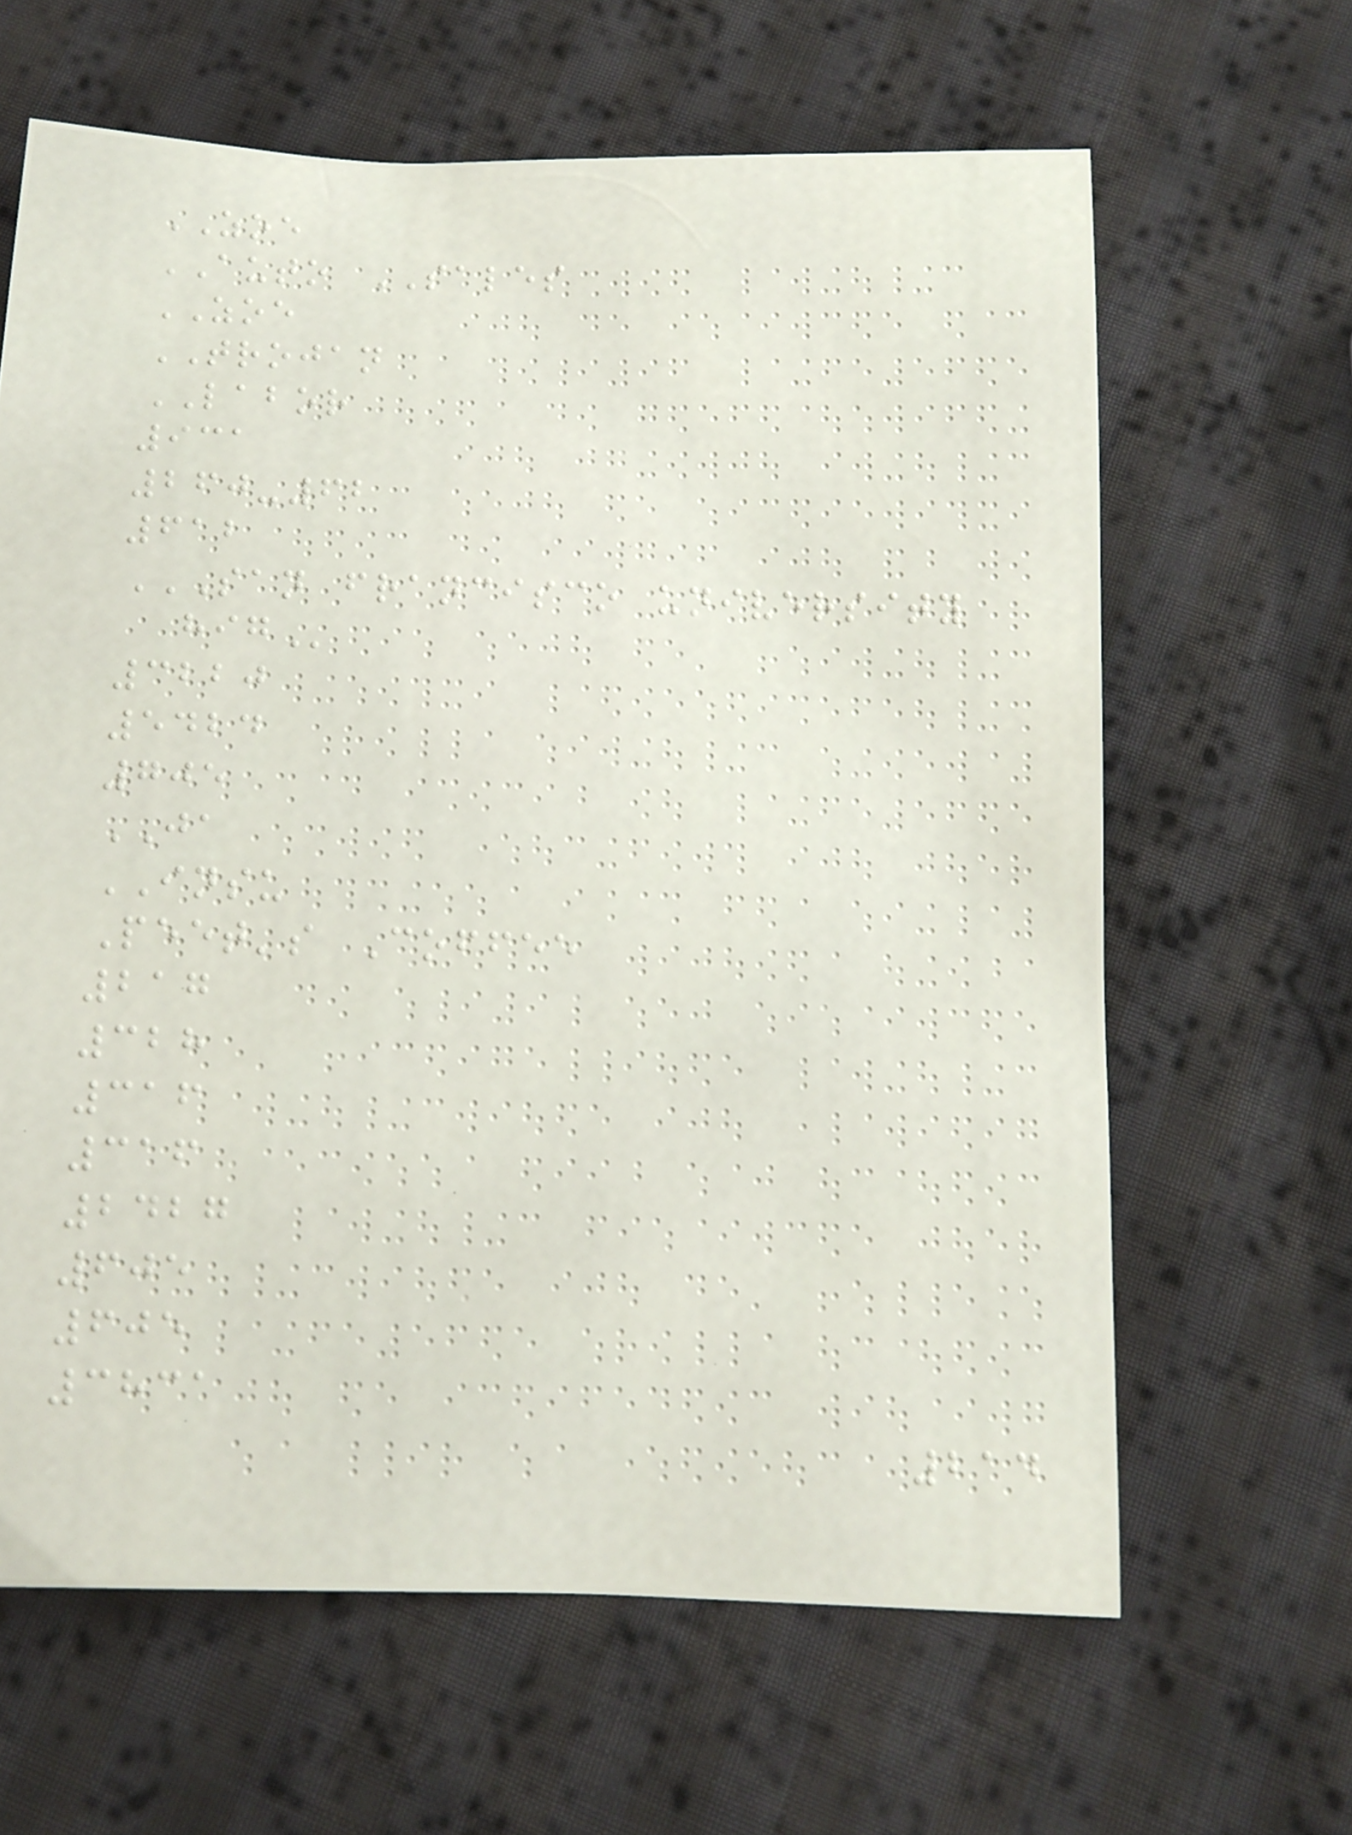ZOE
AUTO SALES
ZOE
TROJAN
LABOR
931
260-62
612
SAN FRANCISCO UNIVERSITY
HIG
3220
5424
705
JA
INSU
Peet's Coffee
217
328
316
316
2427
605
605
3831
214
